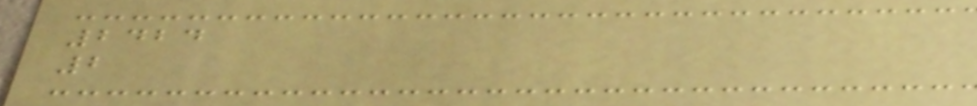2424
2
